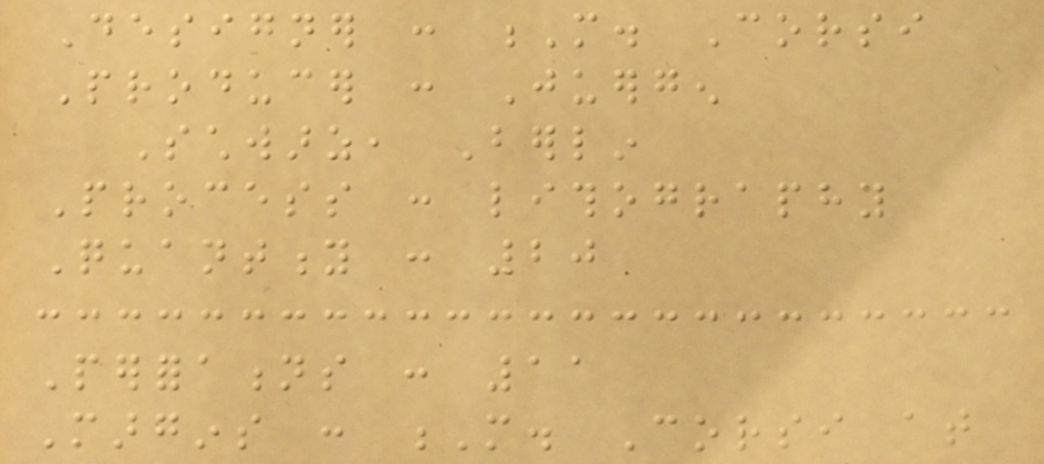Designer : M. Corsi
Producer : Juergen
Schwarz, Berlin
Process : lithography
Quantity : 20
Perforations : 11
Margins : M. Corsi at
